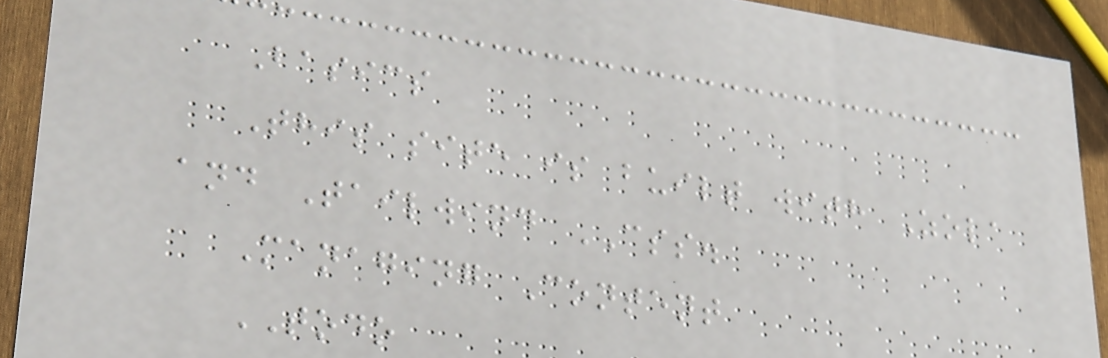Basics
This site is built with Zola
and Tailwind CSS.
Managing Content
TODO
